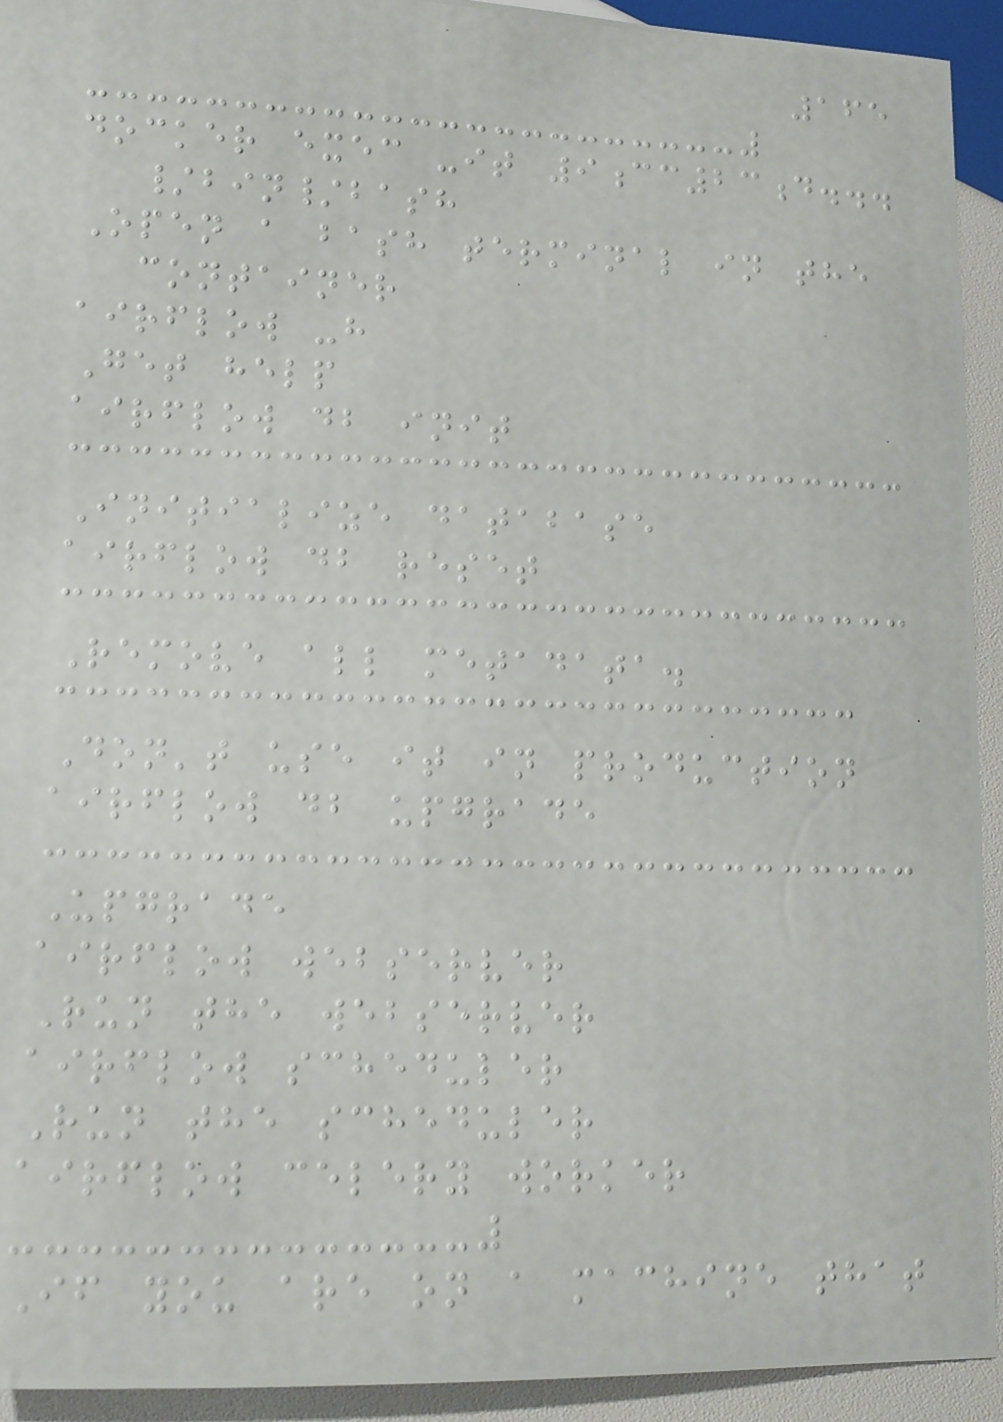165
docker exec -it 9cc23d...
/bin/bash
Open a bash terminal in the
container
airflow -h
Get help
airflow db init
Initialize database
airflow db reset
Remove all metadata.
Don't use it in production
airflow db upgrade
Upgrade
airflow webserver
Run the webserver
airflow scheduler
Run the scheduler
airflow celery worker
If you are on a machine that
